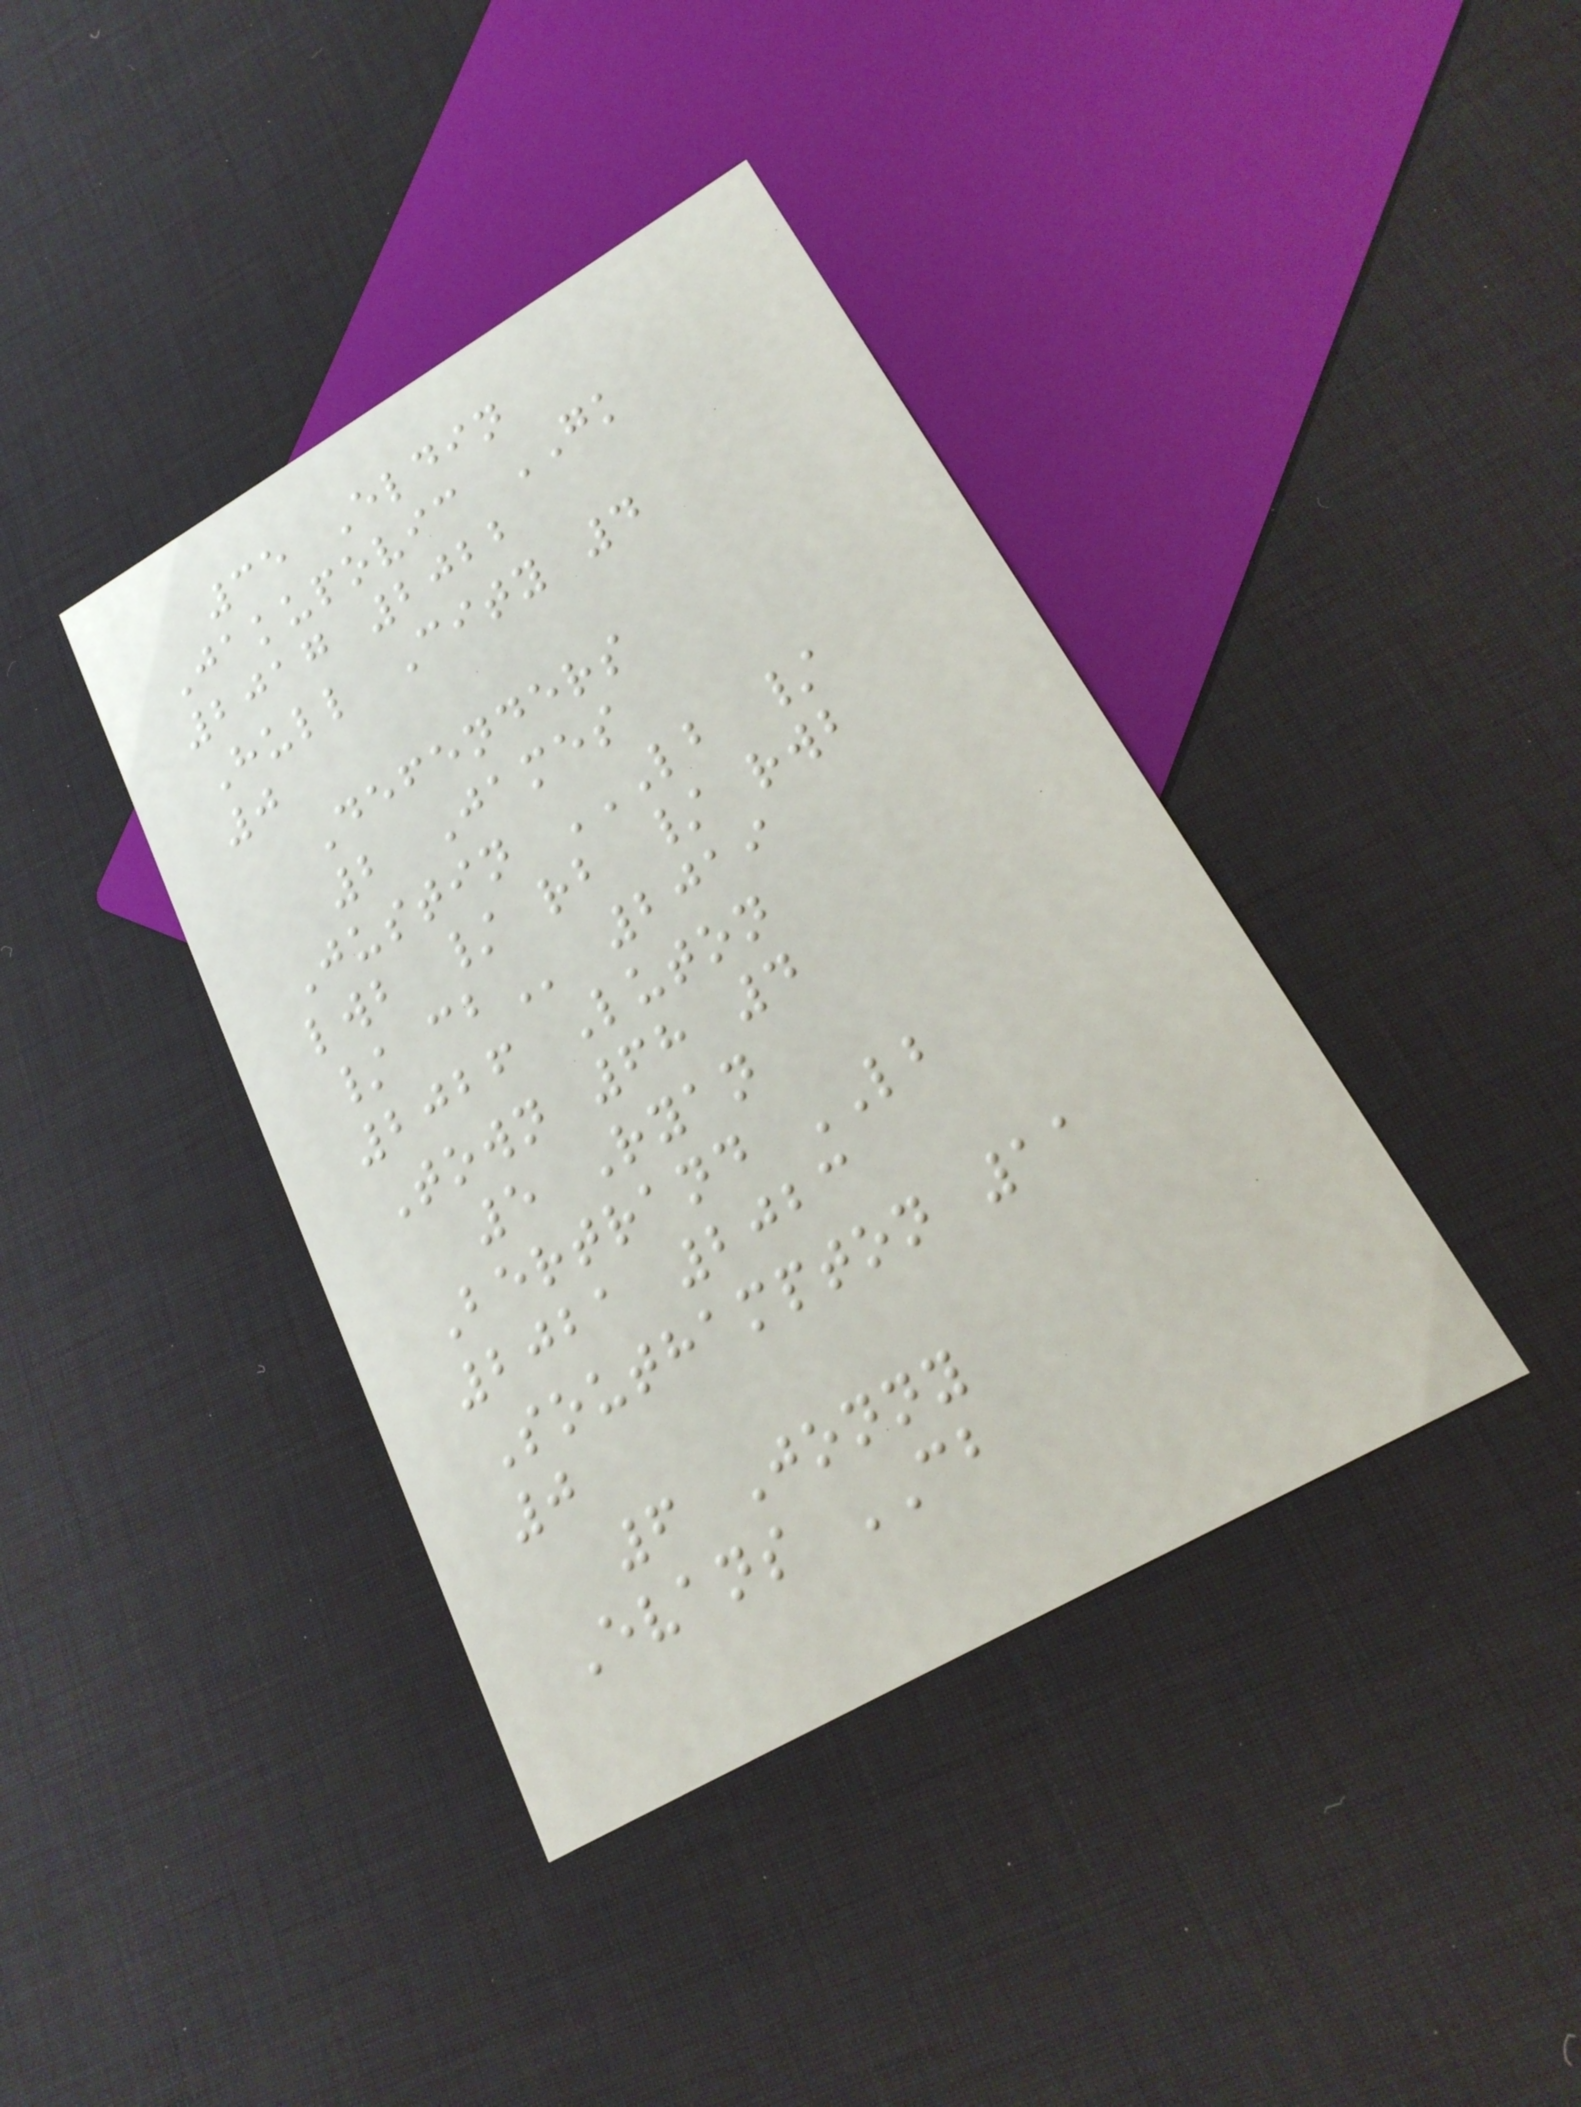35 Eldin
Jakupovic GK
2017 2022
Hull City 4
0
Defenders
2 James
Justin LB /
LWB / RB / RWB
/ CB 2019
2026 Luton
Town 68 4
5 Ryan
Bertrand LB
2021 2023
Southampton 11
0
6 Jonny
Evans CB
